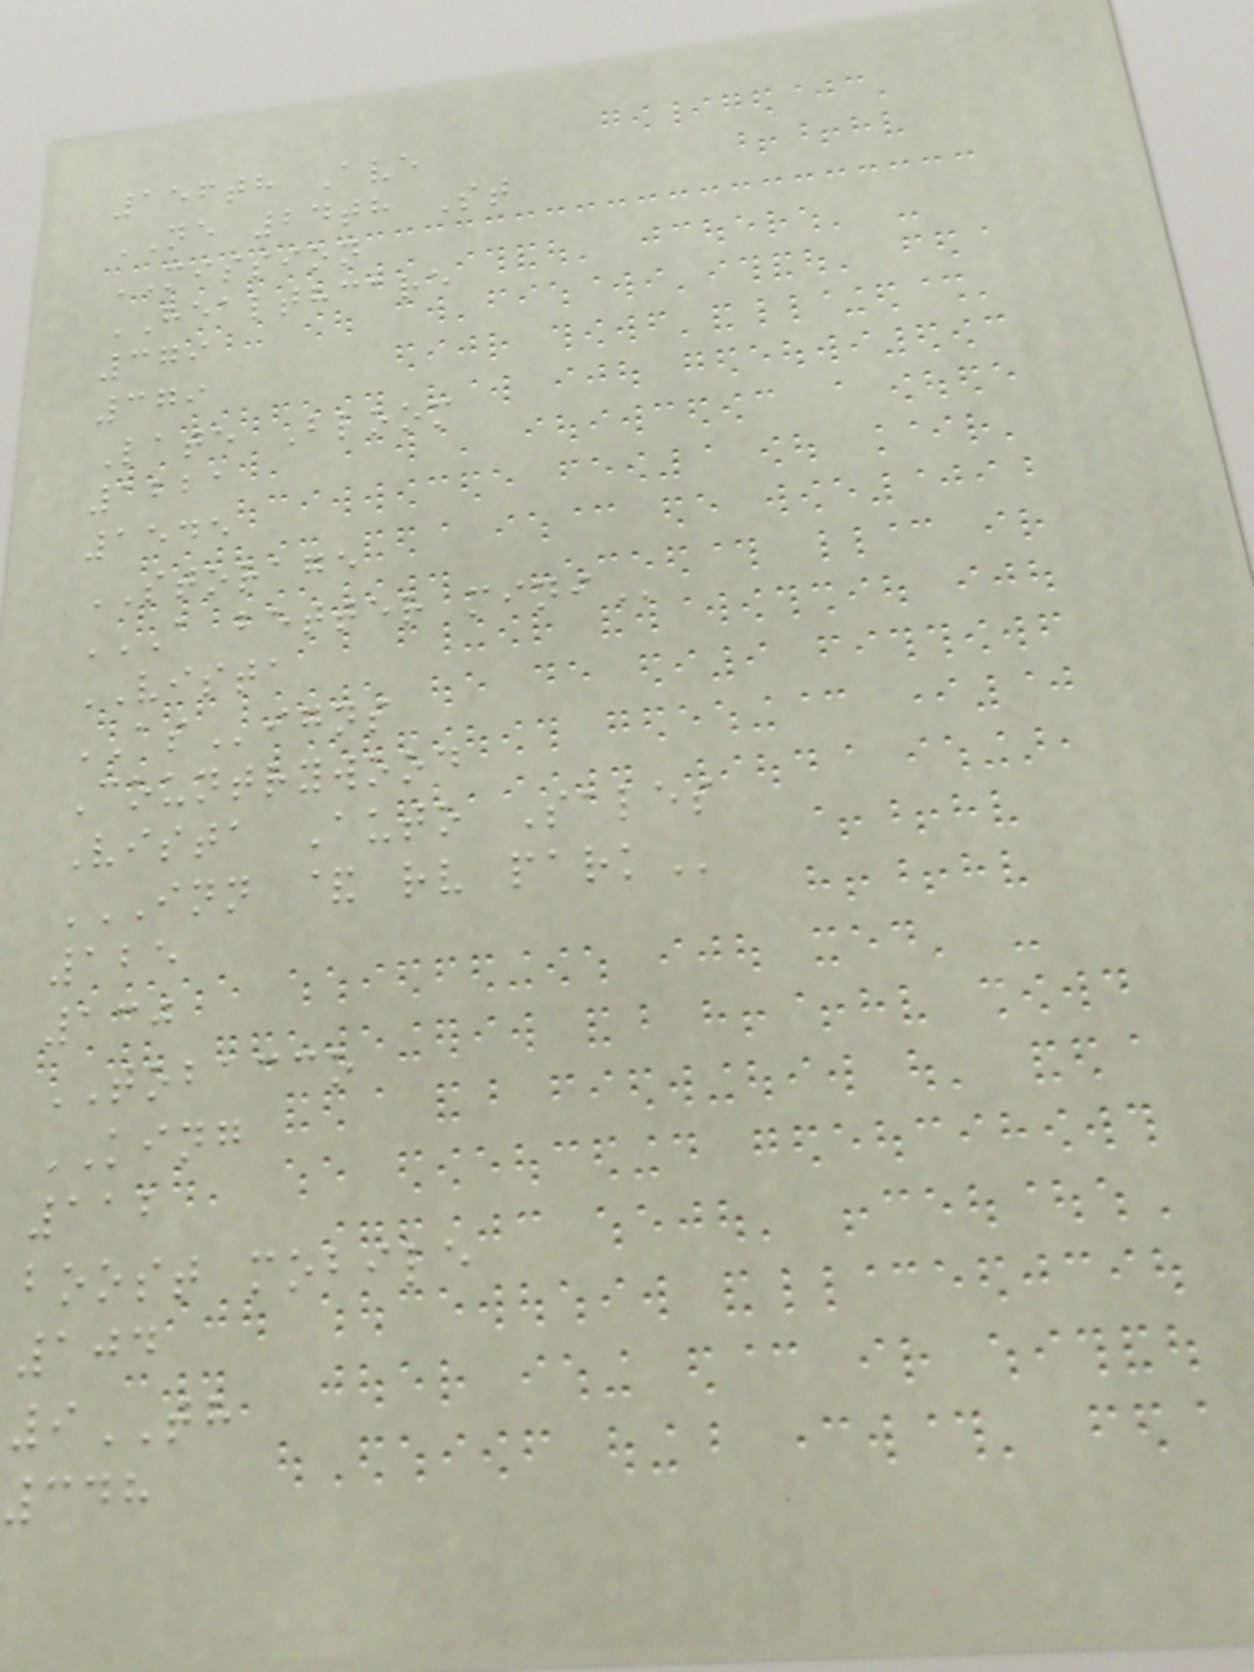156th Ave
NE 24th St
MISSION
HEALTHCARE
379
379
Late Bloom
1221
1545
STORAGE
A BETTER MINI
VISTA
ASigns
Countrywood
Vista Auto Sales
INN & RV PARK
125
130
TOBACCO
KING
112
boost mobile
104
9TH
348
